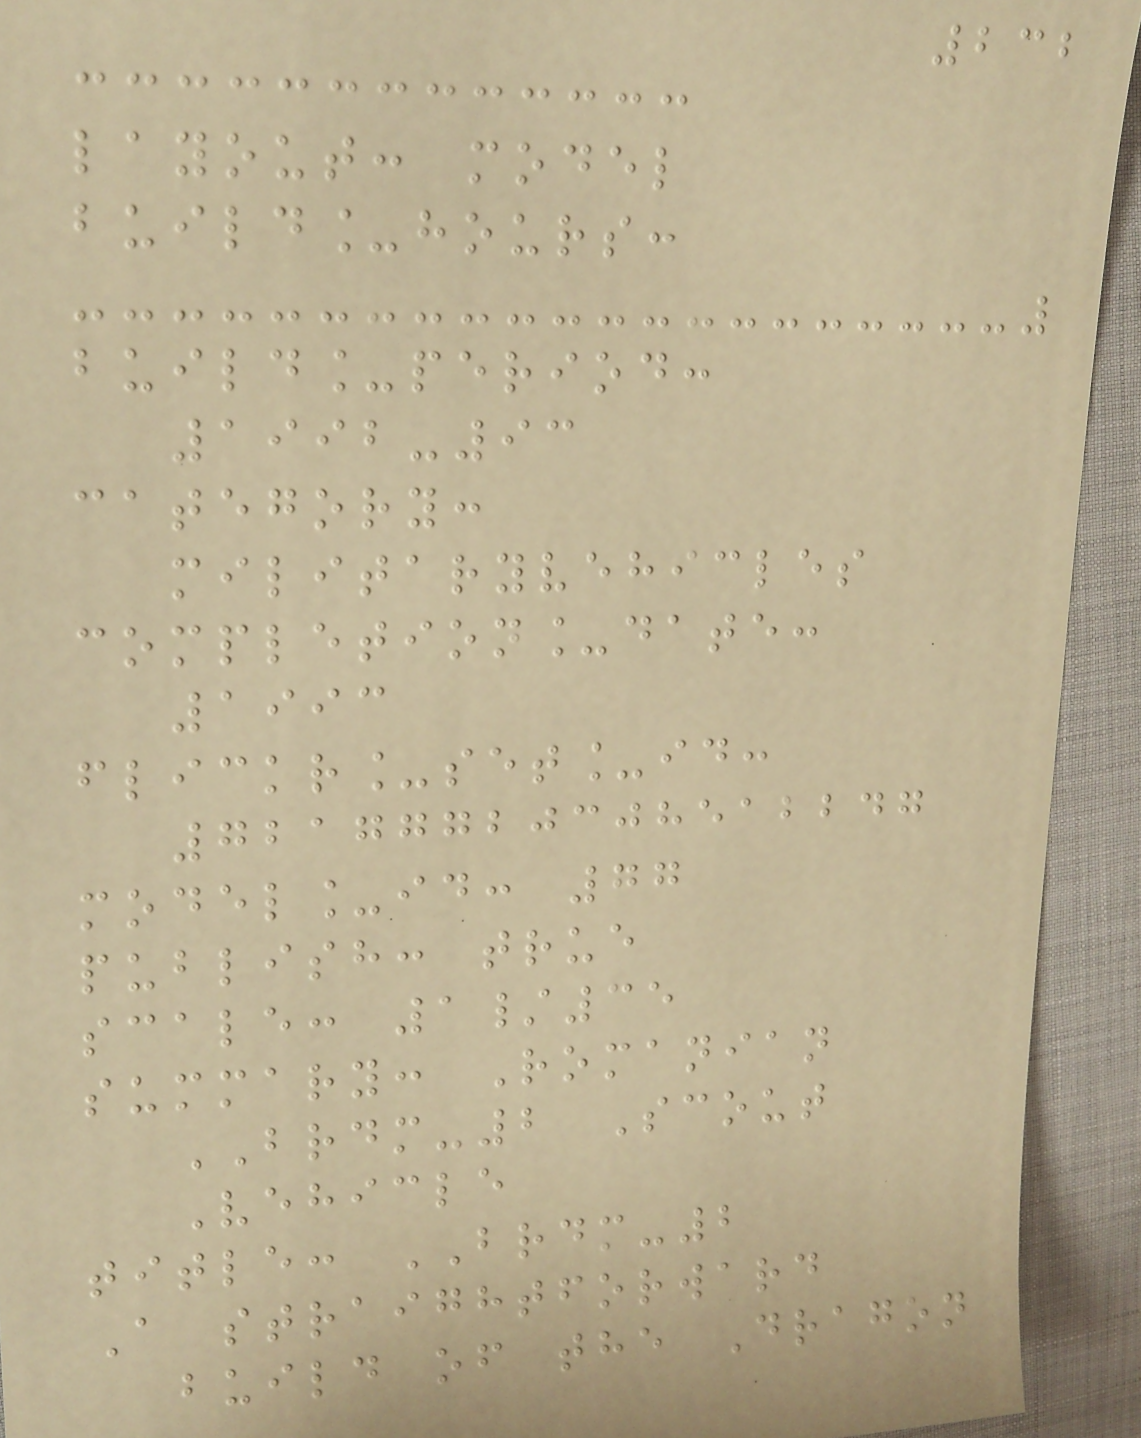232
layout: model
build_hours:
build_period:
1992-93
category:
militaryvehicles
completion_date:
1993
flickr_set_id:
72177720308512247
model_id: 77
publish: true
scale: 1/35
summary: Romanian
BRDM-2 Scout
Vehicle
title: BRDM-2
A straightforward
build of the Dragon
